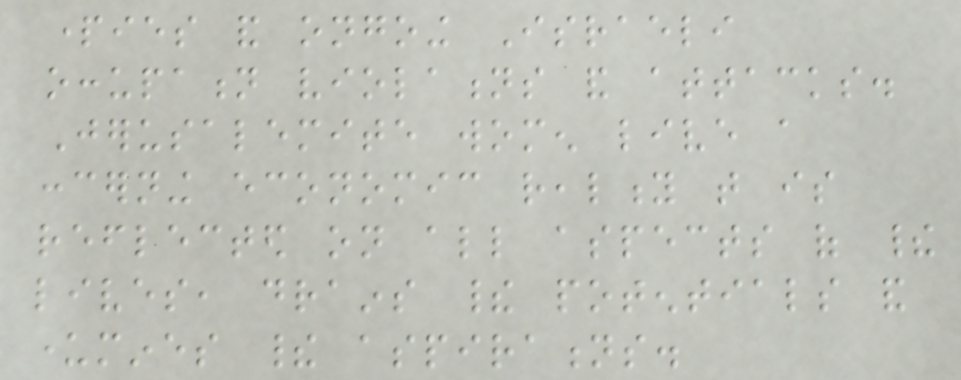parties and ongoing Israeli
occupation violations and attacks.
Jerusalemite women live a
concerning economic reality that is
reflected on all aspects of their
lives, drains their potentials and
undermines their aspirations.
